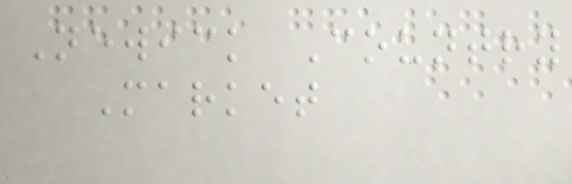Newick Country
Market
